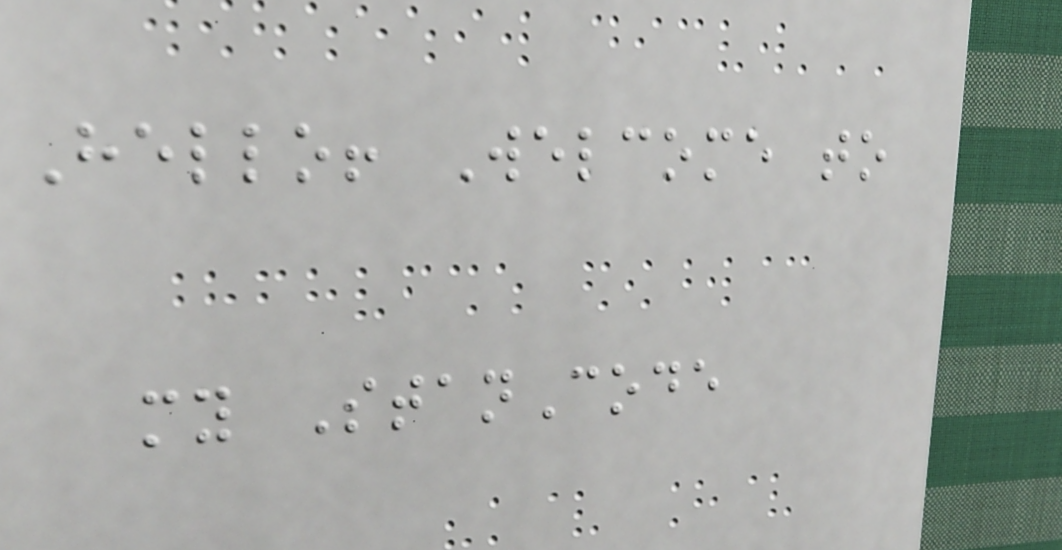Hello! Welcome to
my StanCode
